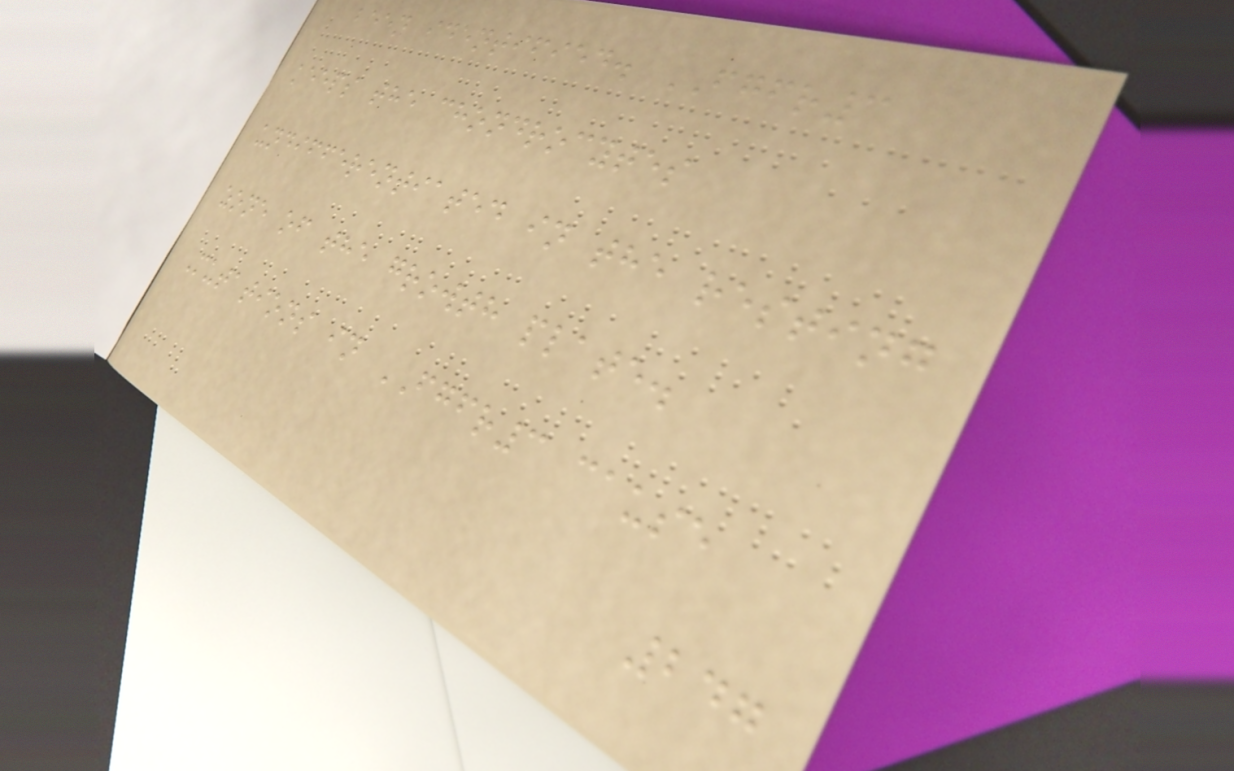been identified. FGFR3
keeps the chondrocytes
undifferentiated in the resting
zone of the growth plate.
Mutations in FGFR3 cause
247
